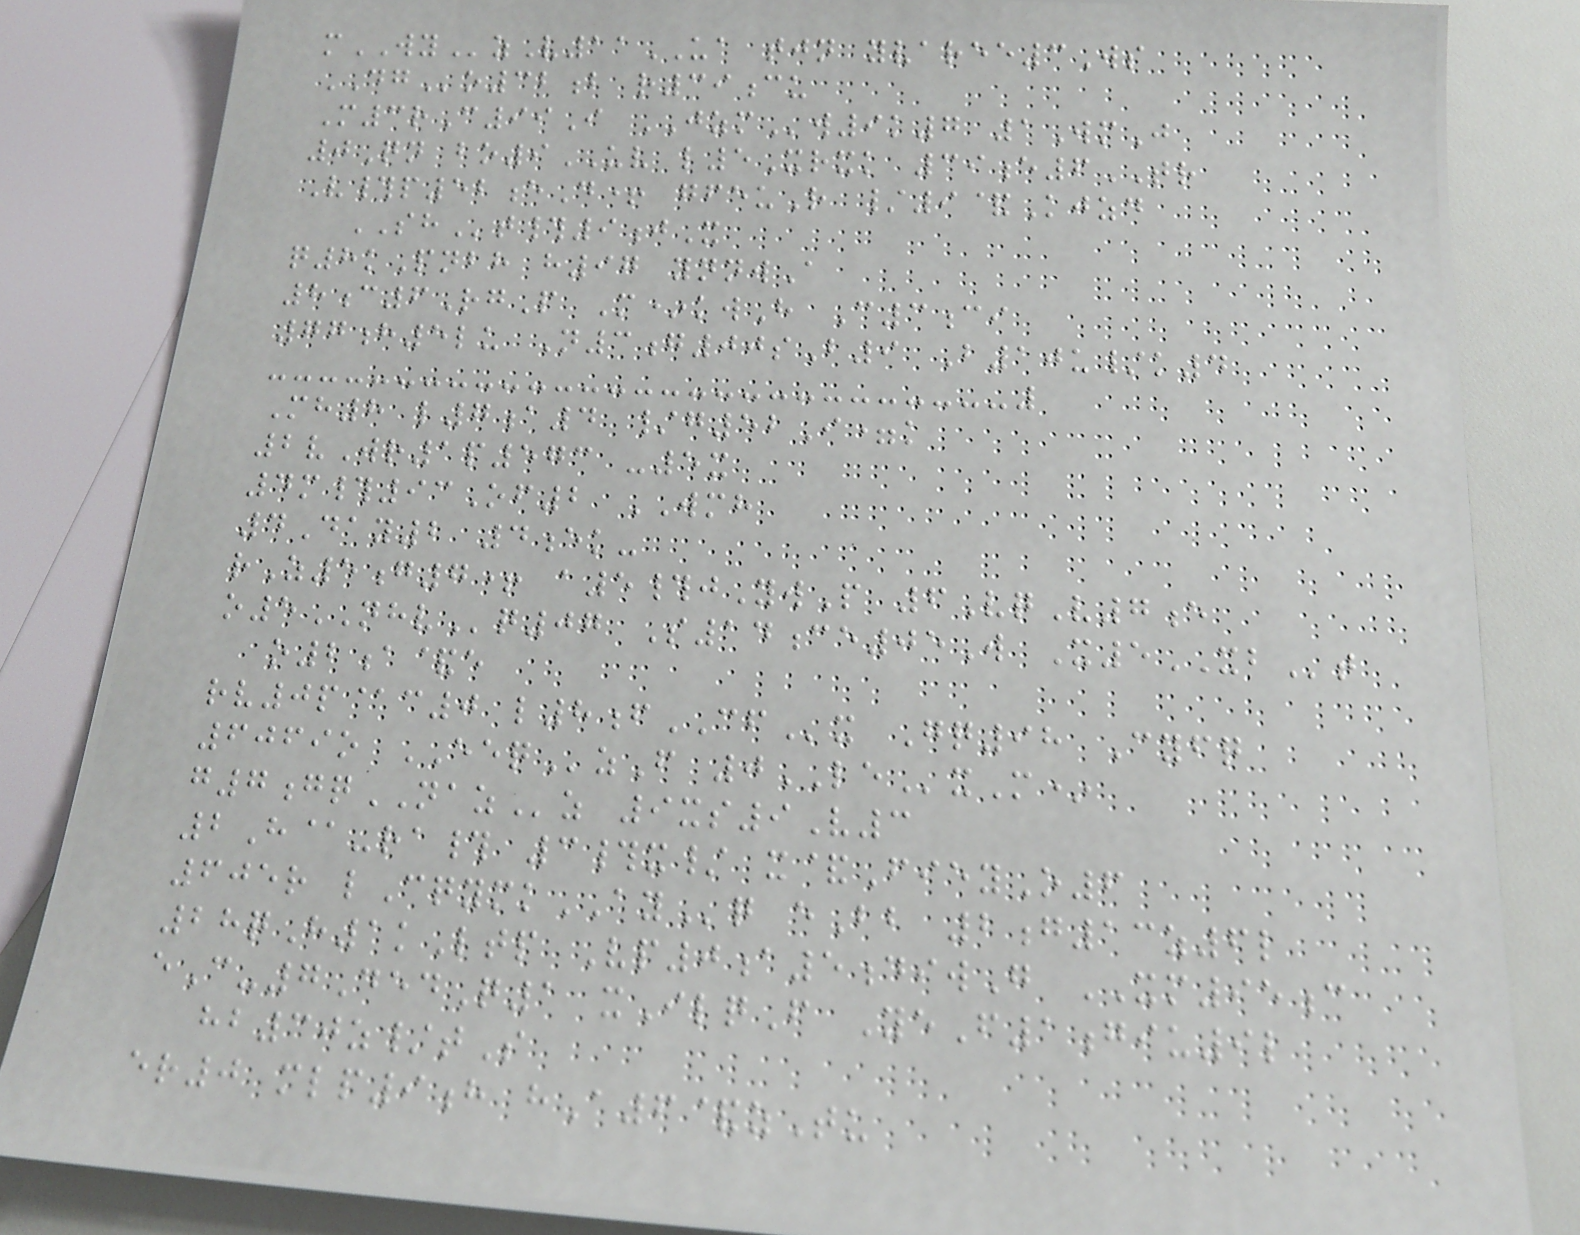mWYzV11UA tjn yvaree3Ws
DGo32b r39cu
M3rC99I JZMw9k7 1WmJ
0Qn bo9UV l5Xrxk 39e6TR
V#p52eD+ gfeuR /9&Kjzd
SHt#9jX
q8kPnbh h97 ynnwA
8c6RgP M*kwH C3ci
77h5lu N3g00sB9 B10u/k4
Mh8 l7a4 /g52I=k
2vWr1p573 -5x
4m#93Of2 WMH
4Day2 4ek-
rZ5g7+ a5#jYwP 6VqV7e
o5NHVq07 S14ce05W X5XBt
o2a&e
rv0p@c0 l8fCFx Gq98 Cyfq
6069o EEQzF 0LExM*
g7gqNAZz 9xs9V3
2H@-ra# 3#x/ x&FieyO6
605r lCqymkAYq eBb 2g13z6l
28qH1kLtp Vp0a5diwG XM95c
eC-7DedQ1 xIlqF YeF1giu9l
hb30z/tS
er0 mlp9h hA6&zTu
